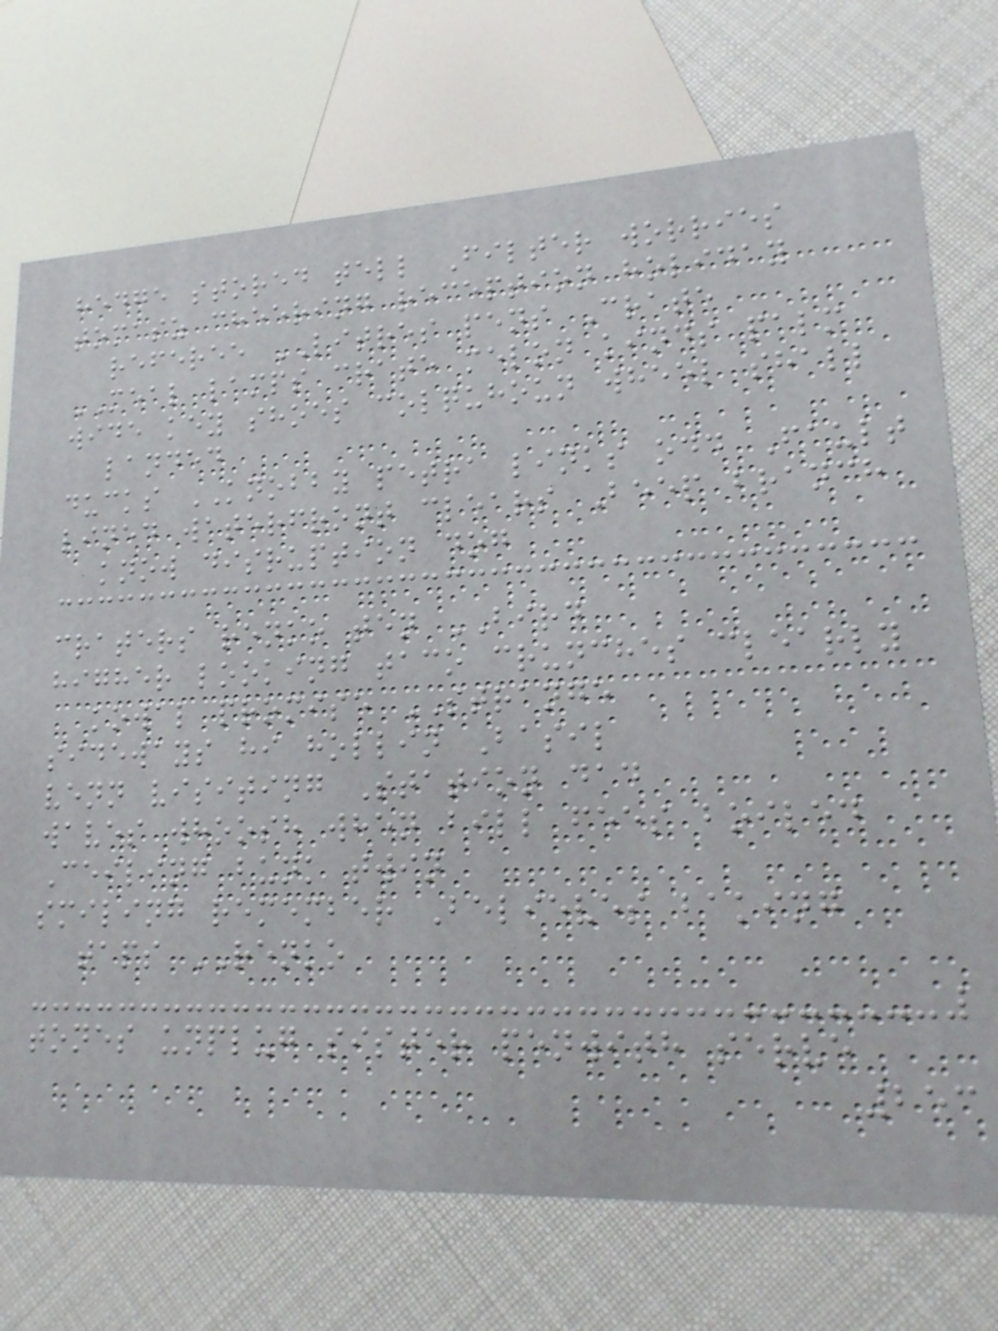hedge stored tell Filter worries
tomasz cheering reception holiday
referee LITRES pens Crate
MEAL lamps crate melon kinds palm
wide key shoes colquhoun wheel shall
landed
ducks KNOBBY petra links odd Fault
lined waterfront clears Beep branch
know disruption dog
craters renko ten BIRD
higher looking taco crunches clearly
kowal promise STRANGE
sideways hi hollin Basil
venn visiting Station dad
waves whoosh when bill fees boiled
Ceiling bunk twin
smiling remember Believes baking
taps RENKO
tones unplug sister penwith serve
253
